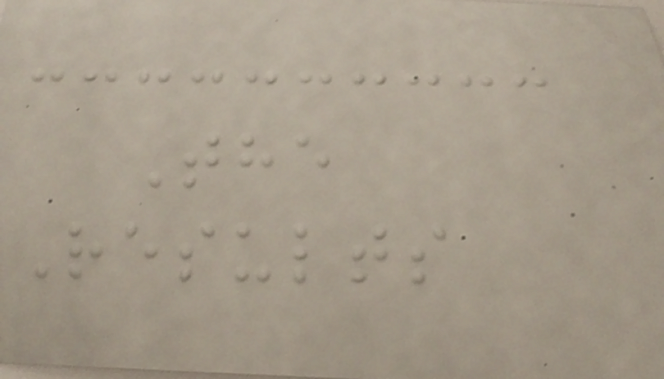The
Results
